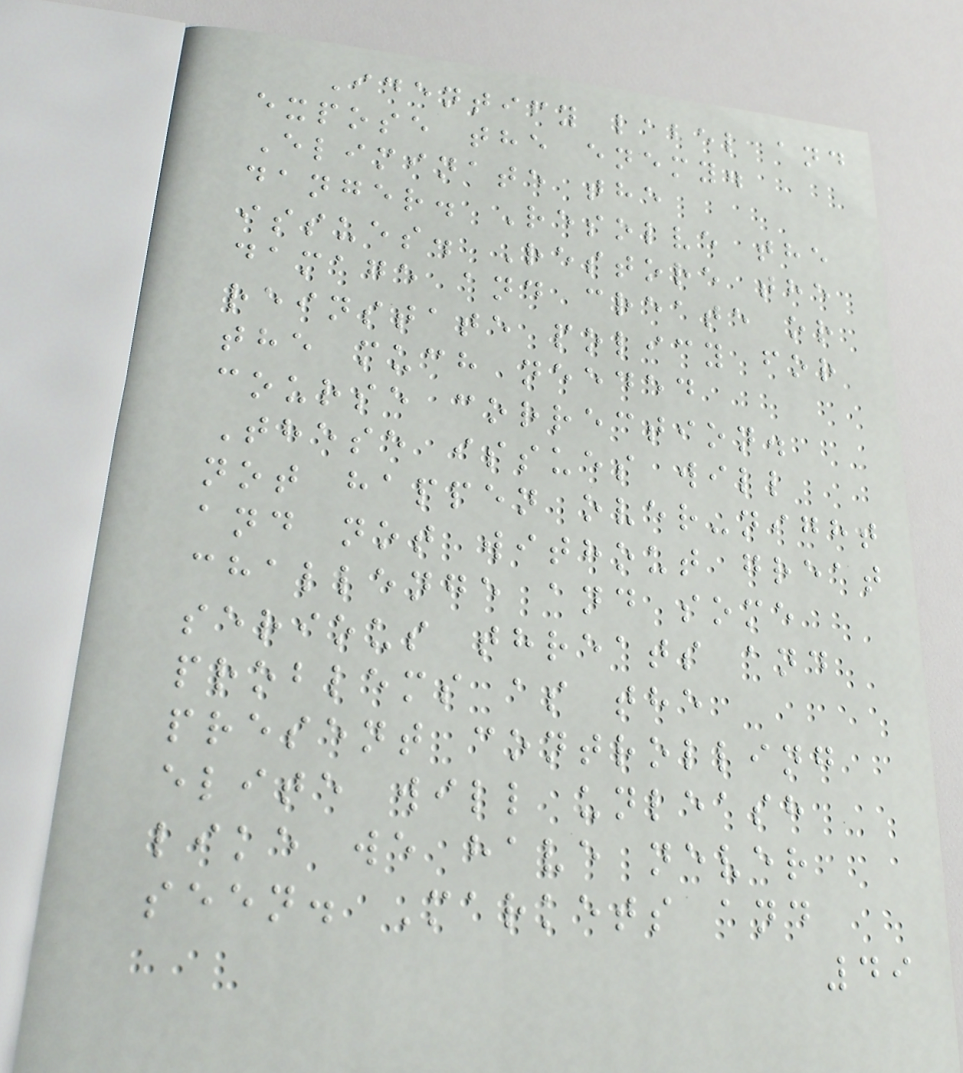Identify label and
expose the enemy.
Eliminate the
danger. Resolve the
issues. Restore the
damage and create or
reinstate policy for
the much needed
course correction.
These issues will
not happen over-night
and not without great
challenge and some
serious threats and
problems as the
present controlling
elite will unleash
like we have never
seen. Markets and
49
